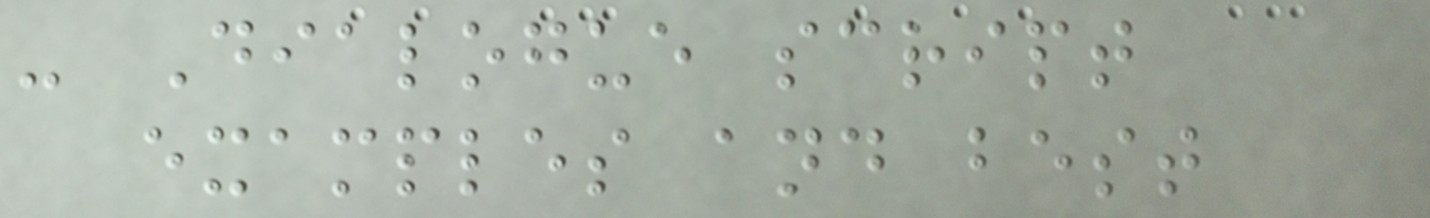- Dialogue script
examples and best
